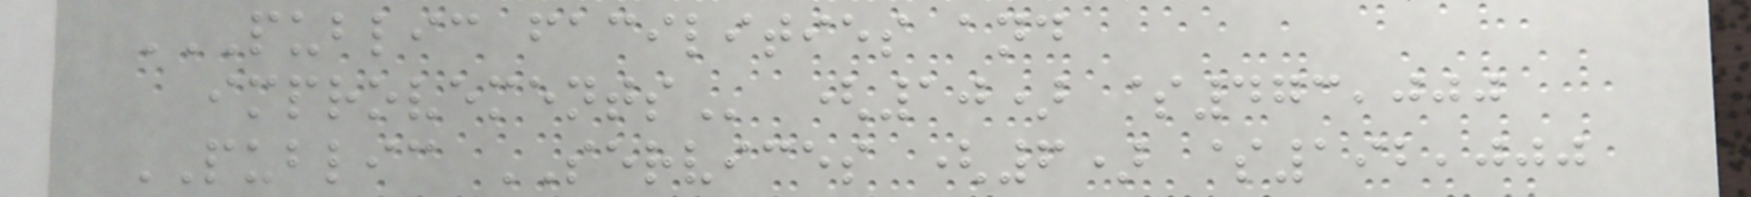PUBLIC FACILITIES AND
IMPROVEMENTS (10) $473,000
PUBLIC SERVICES (6) $192,000
